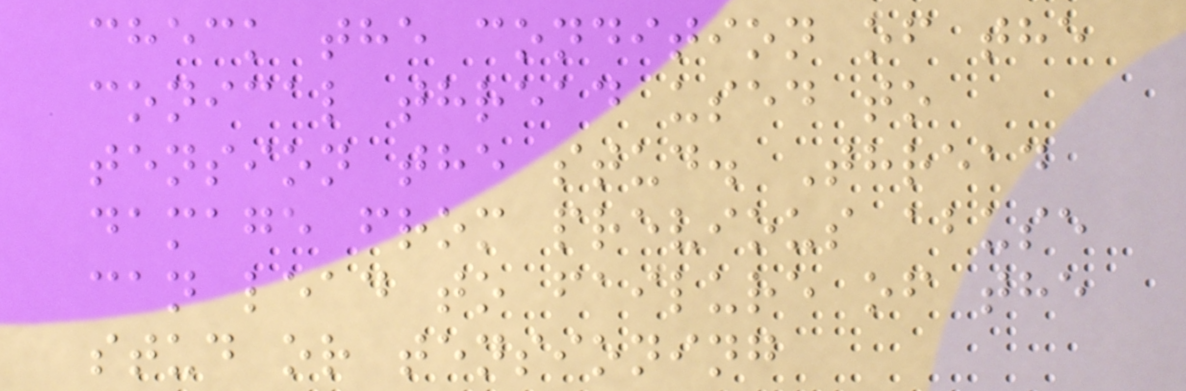check the condition of the
conical thread used to
tension the stud. Thread
damage from previous abuse
can lead to failure of the
stud or tensioning
